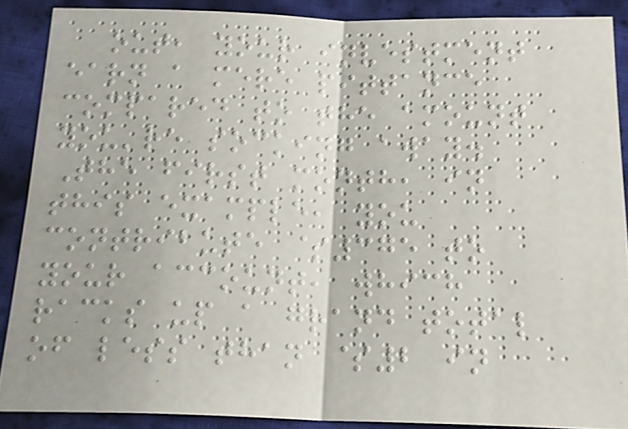out, your investment
earn a mere pittance
compared to the amount
you're socking away.
The first month, in
this example, you
contribute $375 to
your account, which
racks up a grand total
of less than $2 in
